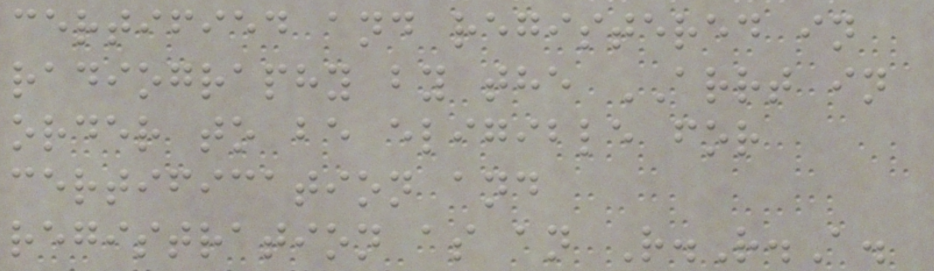certified and registered in
radiography by the ARRT in
order to be eligible for
certification and
registration as an R.R.A.
